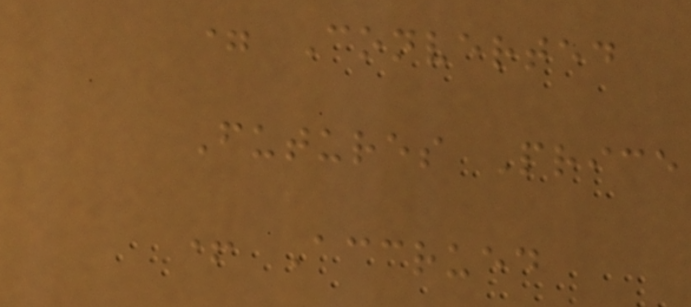= Converted
Futures Price
+ Accrued
